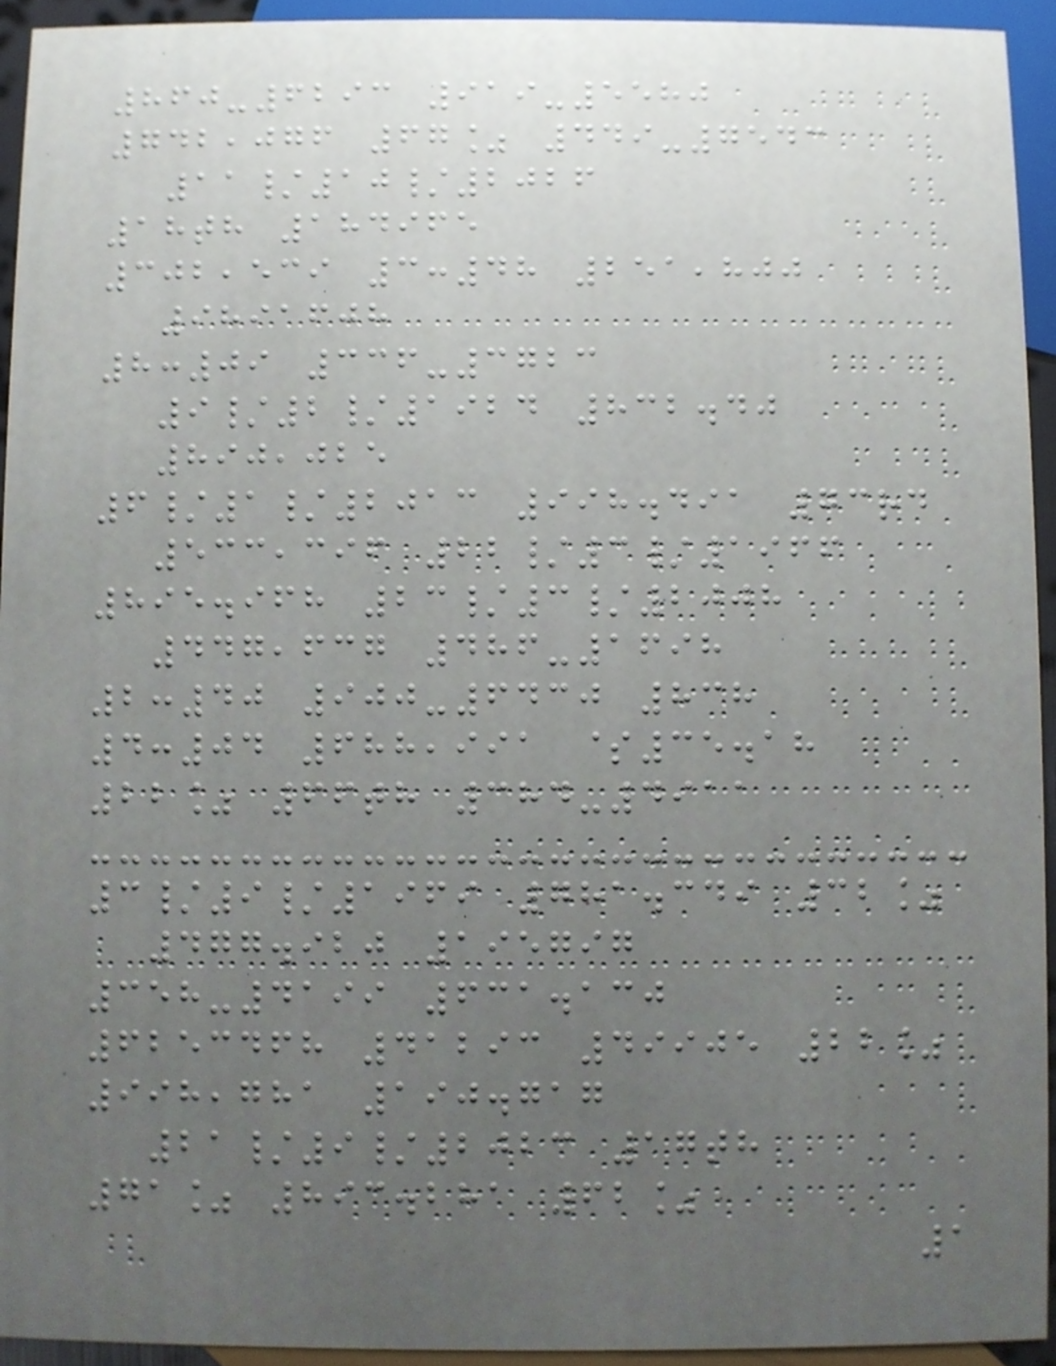860-6293 919-5580
742,076 67% 449-7543
11/10/2026
18th 184965
302,539 3:48 251,800
9891608
8:09 336-3723
9/2/1924 832.40
890,025
6/1/2013 998.491 73rd
533,396 22/3/1966
895.968 23/3/2008
447,637 486-1698
2:40 900-6430 838
4:04 688,991 $35.18
22% 66th 384-4911
3/9/1969 781.349 32%
477.920 195797
358-4199 631.130
6253468 41293 49905 22%
998,781 190.717
21/9/2023 17th
71% 893.281 62%
1
